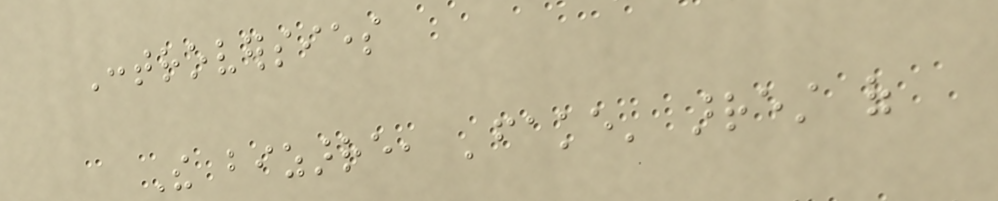Controversies
The bizarre, 'fake' arrest of
